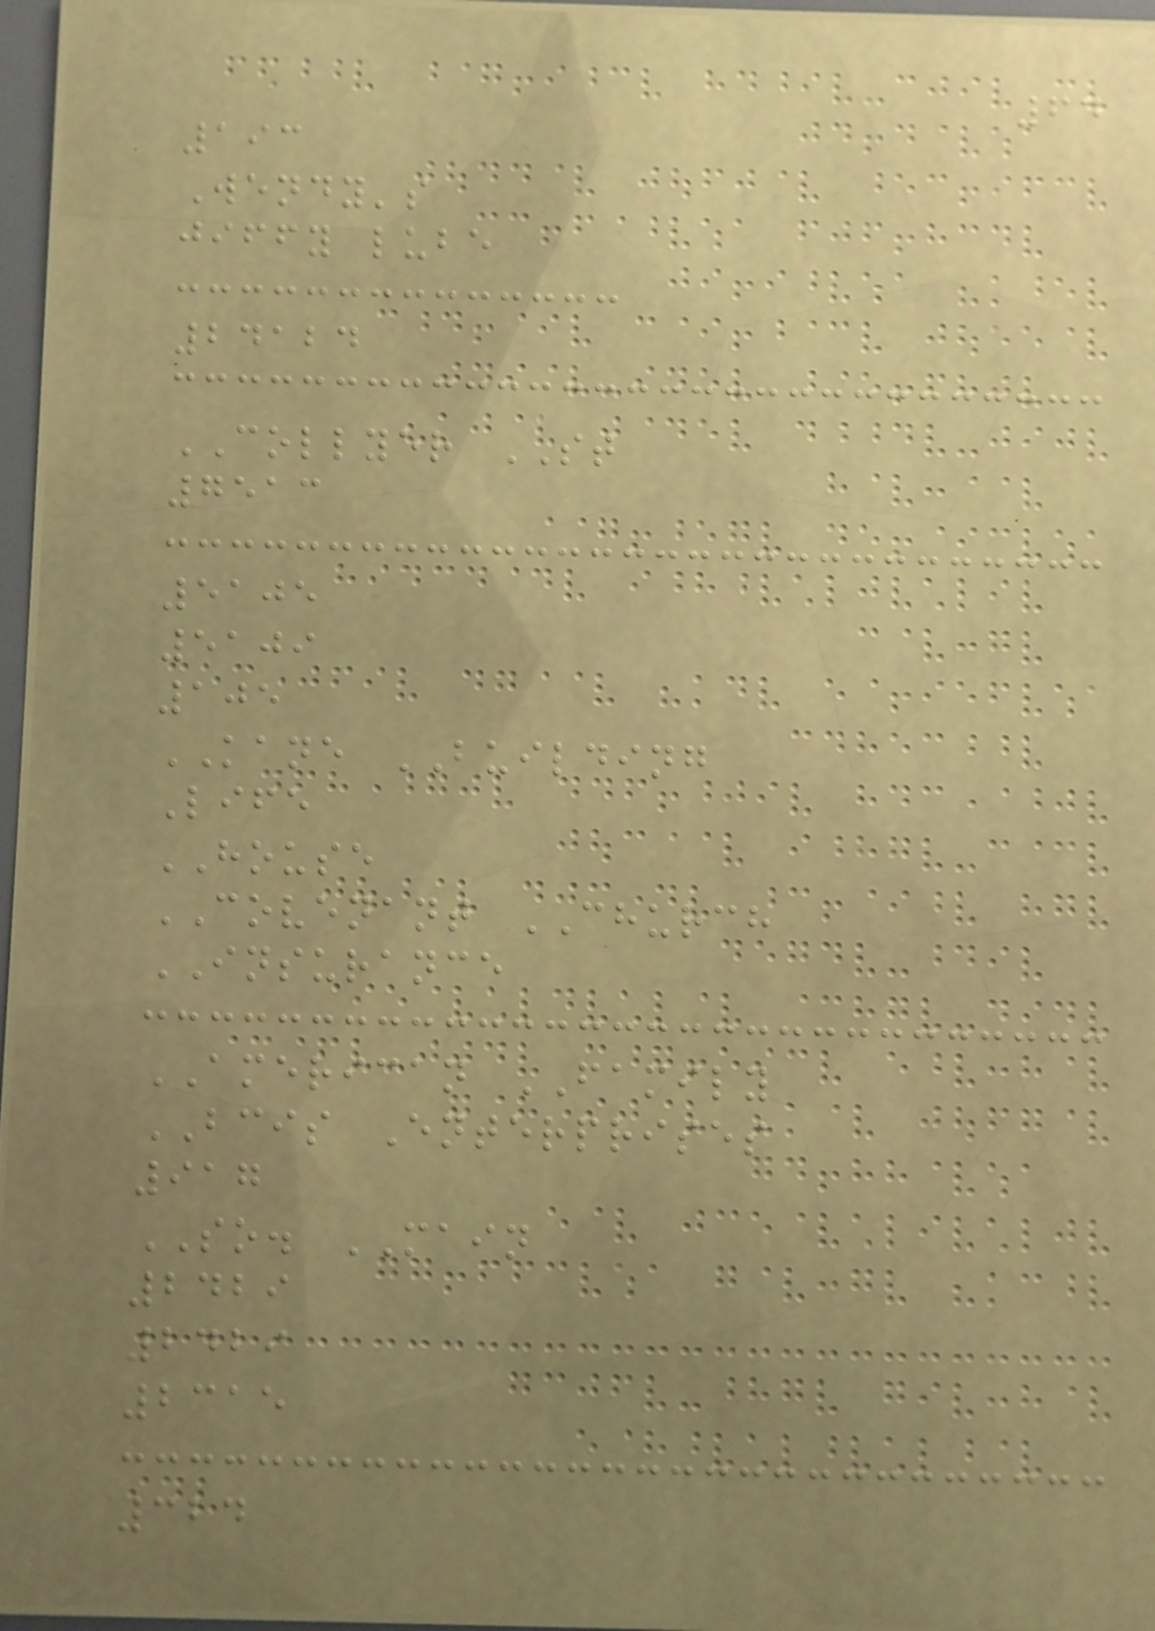64
193
Wendy's
jiffy lube
24124
COLLYER ST
7513
5105
5109
105
KANE BUILDING
Life
HOUSE
COVENANT CHURCH
INSURANCE
AMERICAN FAMILY
BCIS Enterprises
917
SO. MAIN
2429
2429
2315
324
